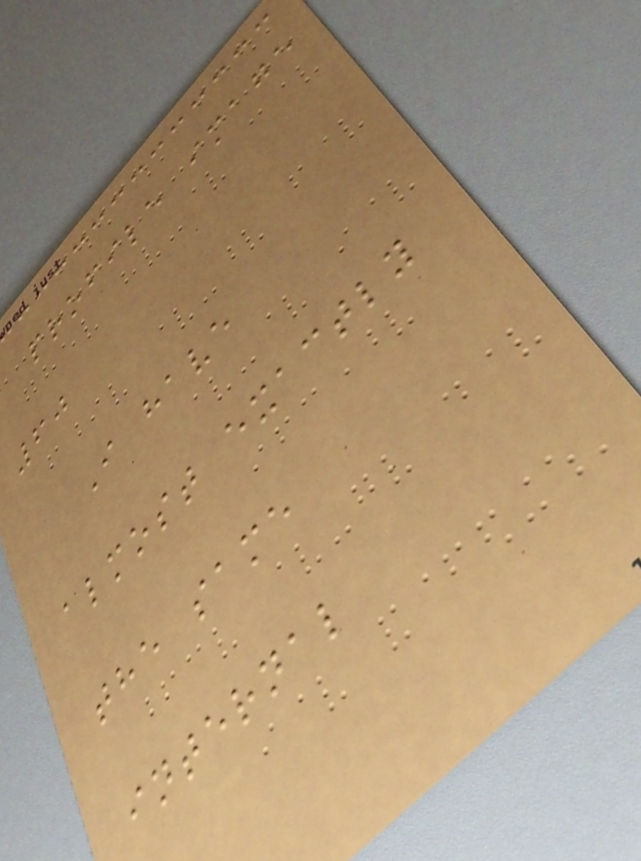profile image
60
I have
almost exactly
the same
internal
